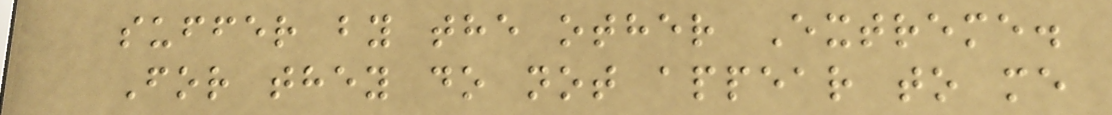suffer by the other Extreme.
For they do not appear to me
